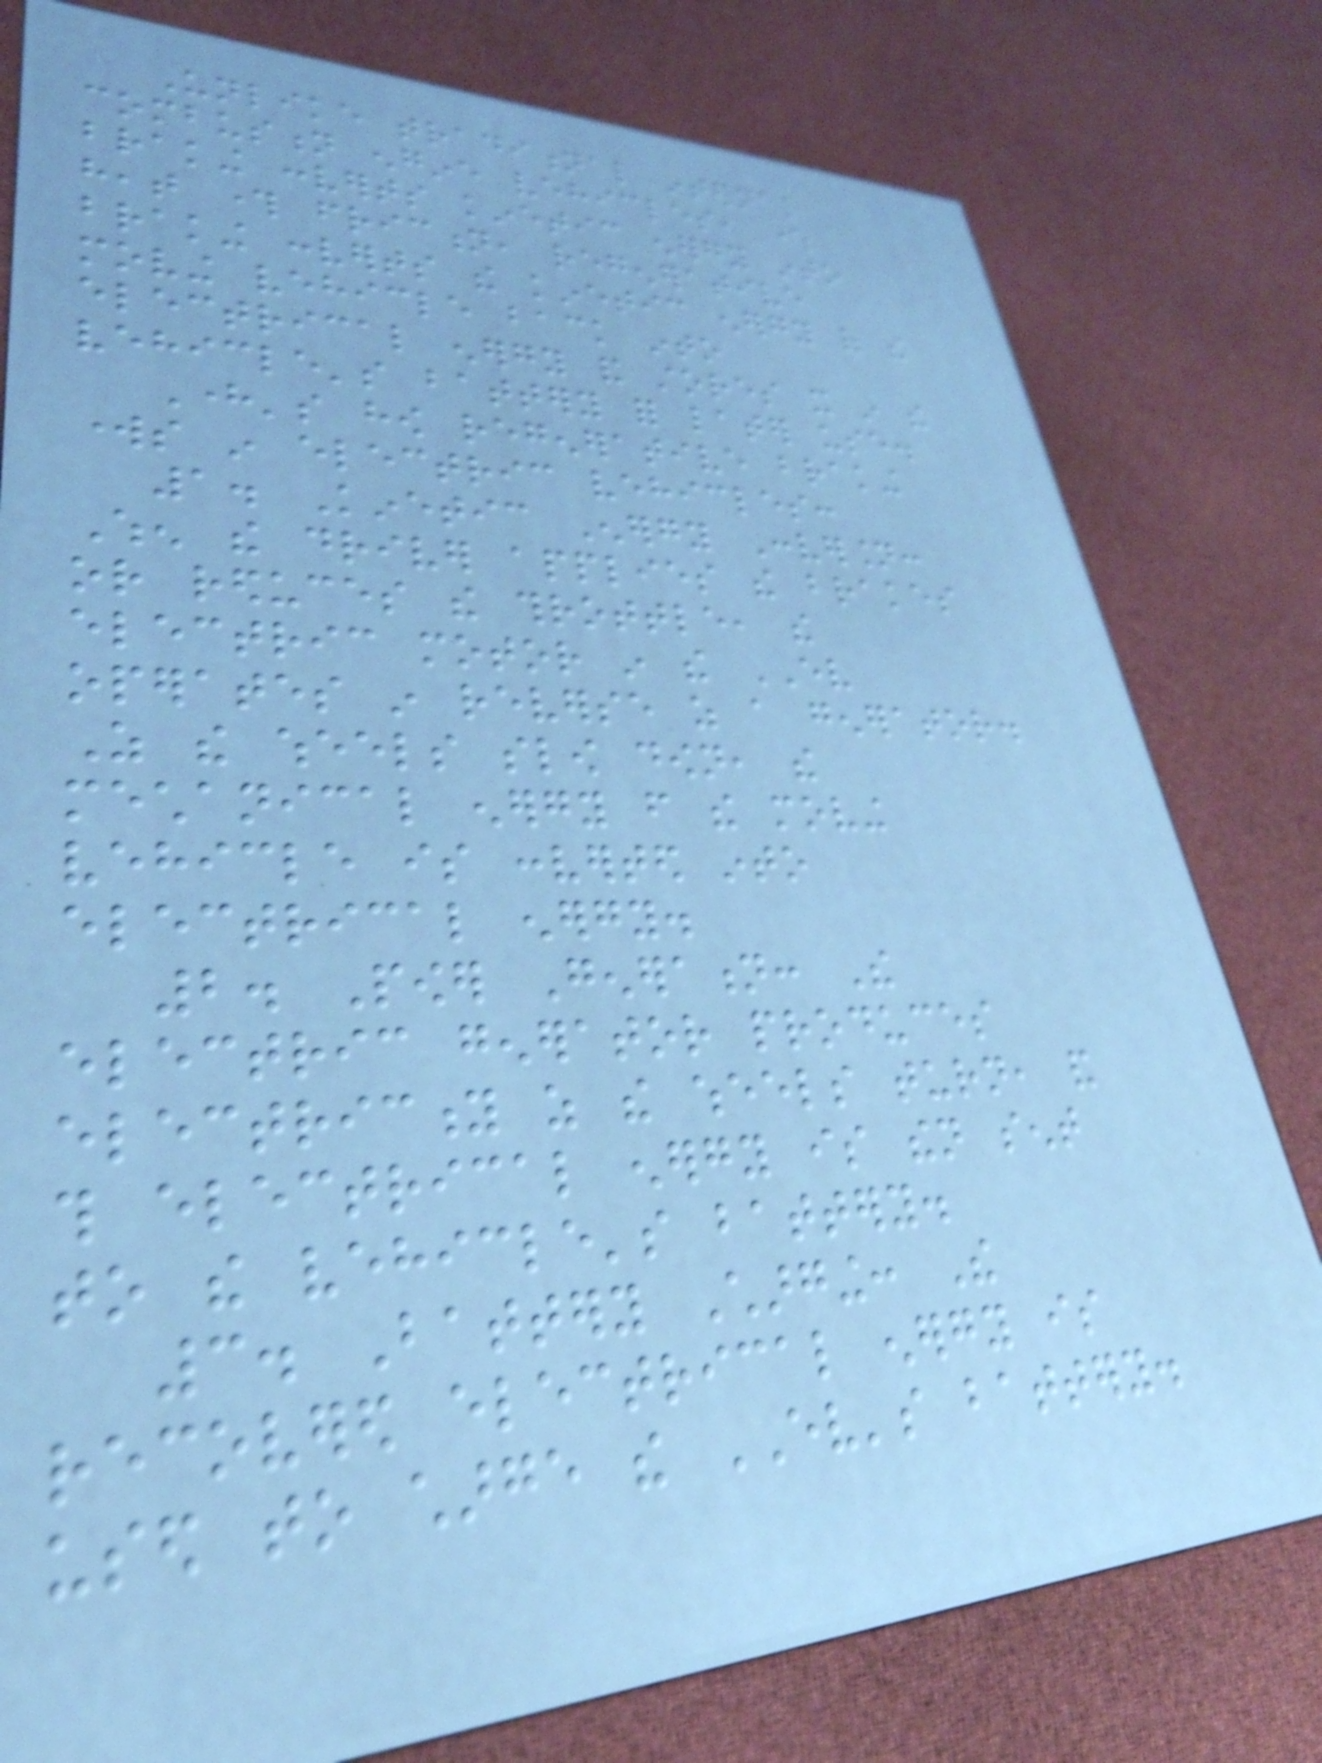Unlike traditional internal
combustion engine vehicles, where
braking converts kinetic energy into
heat through friction, regenerative
braking converts the kinetic energy of the
moving vehicle back into
electrical energy and stores it in the
vehicle's battery for later use.
Here's how regenerative braking
works in electric vehicles:
1. Kinetic Energy Conversion:
When the driver applies the brakes
or reduces the throttle, the
electric motor in the EV
operates in reverse as a generator.
As the wheels slow down, the
mechanical energy from the moving
vehicle is converted into
electrical energy.
2. Power Generation: The
electric generator produces
electricity as the wheels turn, and
this electrical energy is then sent
to the vehicle's battery.
3. Battery Charging: The
recovered electrical energy is
used to charge the EV's battery.
